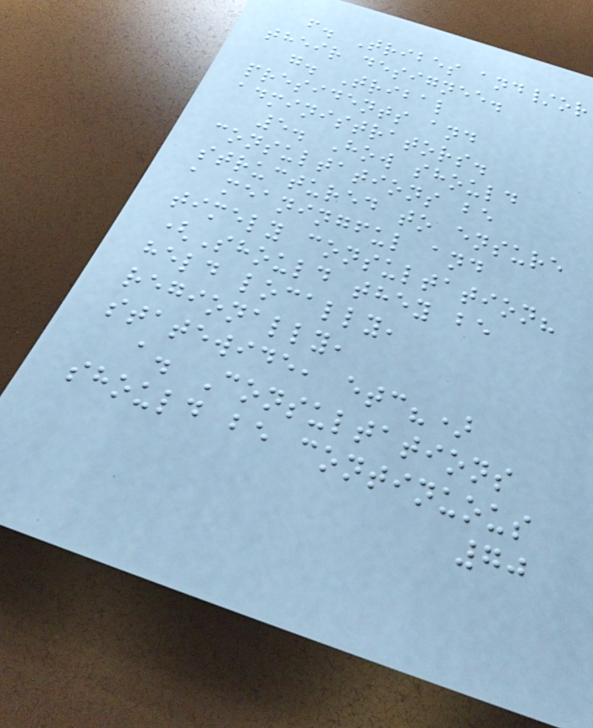f. Tribes and/or
their designee.
g. Tribal
presidents and
administrators.
5. How should
consultations be
structured to ensure
a meaningful and
timely consultation?
(Should they be
held locally,
regionally,
statewide, etc?)
a. Consultations
should be continuous
70
